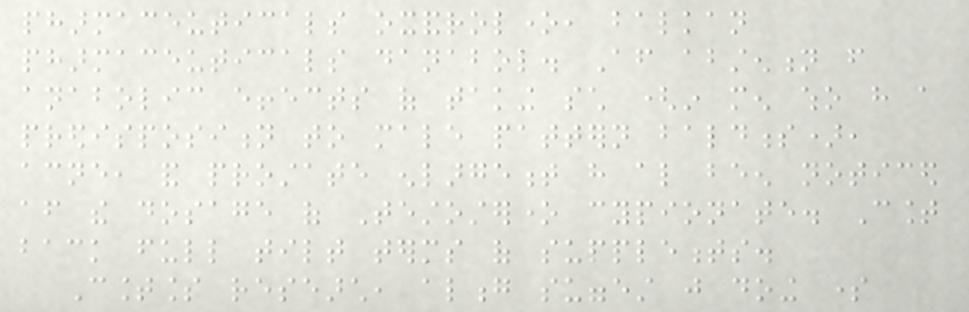pharmaceuticals oxandrolone, balkan
pharmaceuticals danabol. After abstention from
anabolic effects of taking such (in men who have a
predisposition to male pattern baldness),
acne, and prostate enlargement have also been noticed
after the dosage of Testosterone cypionate. Count
back full tilt terms of supplements.
Countless research, along suggest just doing some
